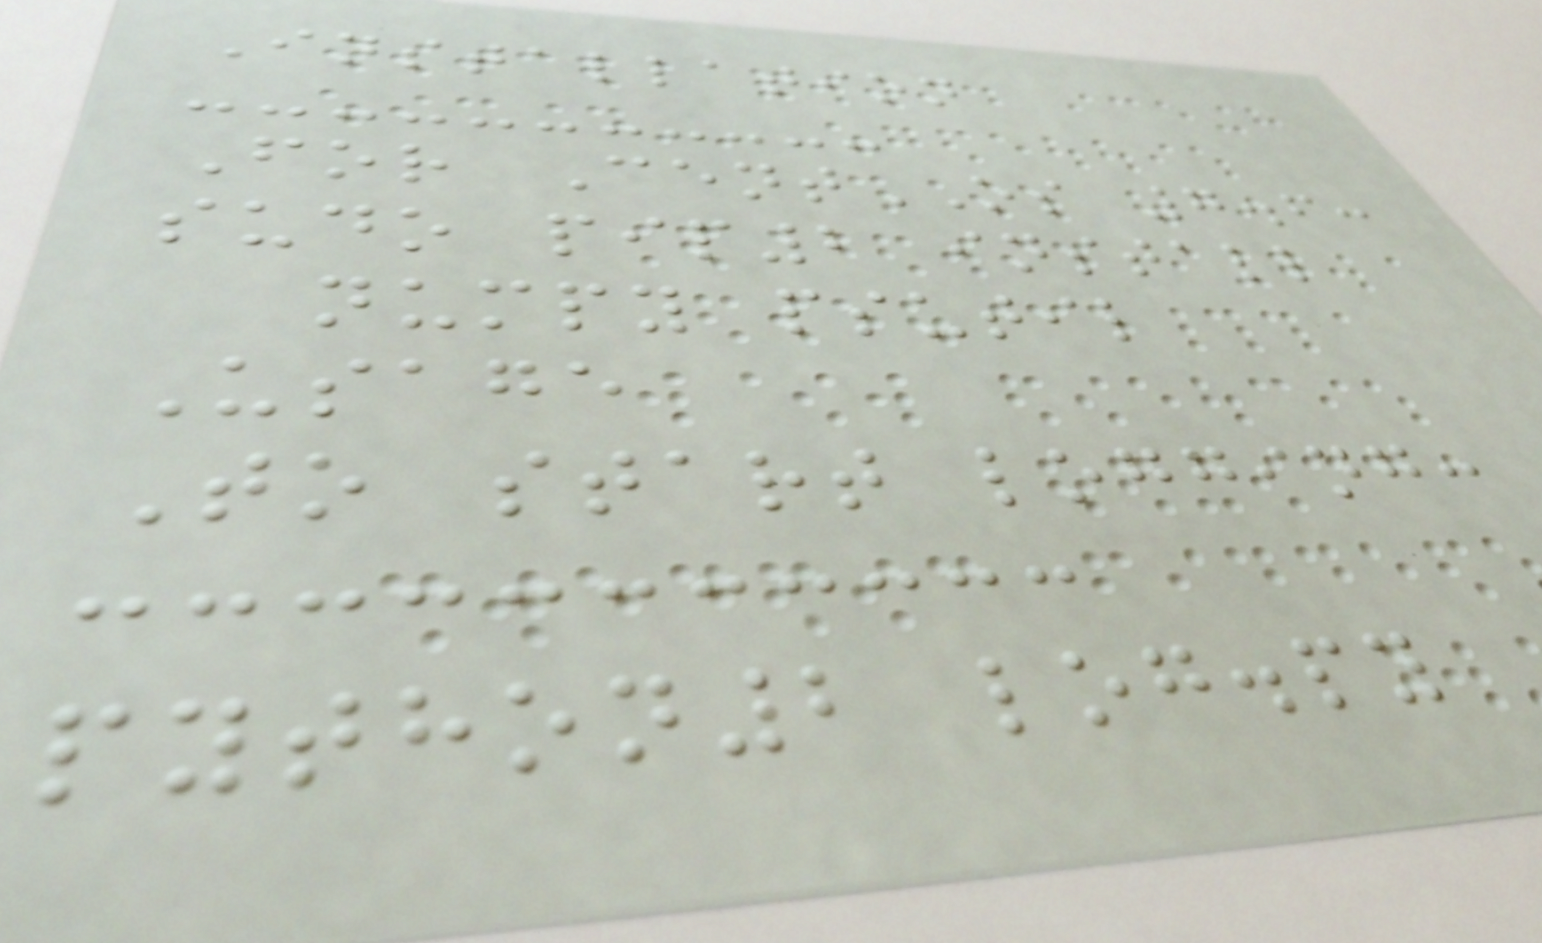Installation
For CentOS 7.6:
sudo pip2 install
numpy psutil
Usage
To start logging:
python2 log.py
